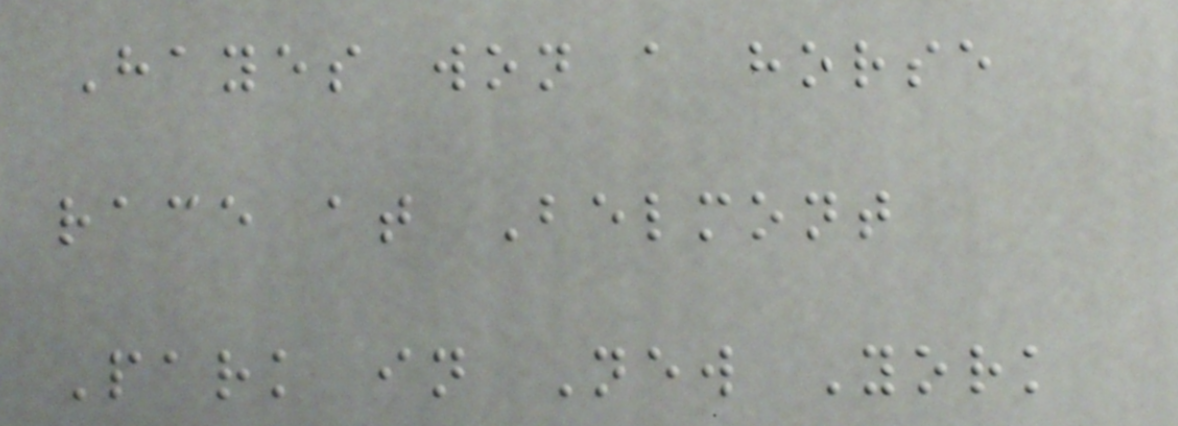Hayes won a horse
race at Belmont
Park in New York
